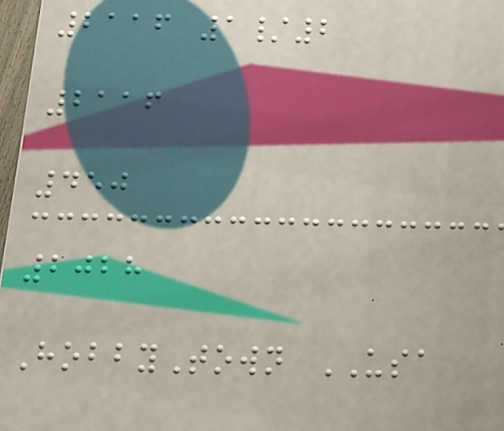2116 1/2
2116
450
2028
HobbyTown USA
